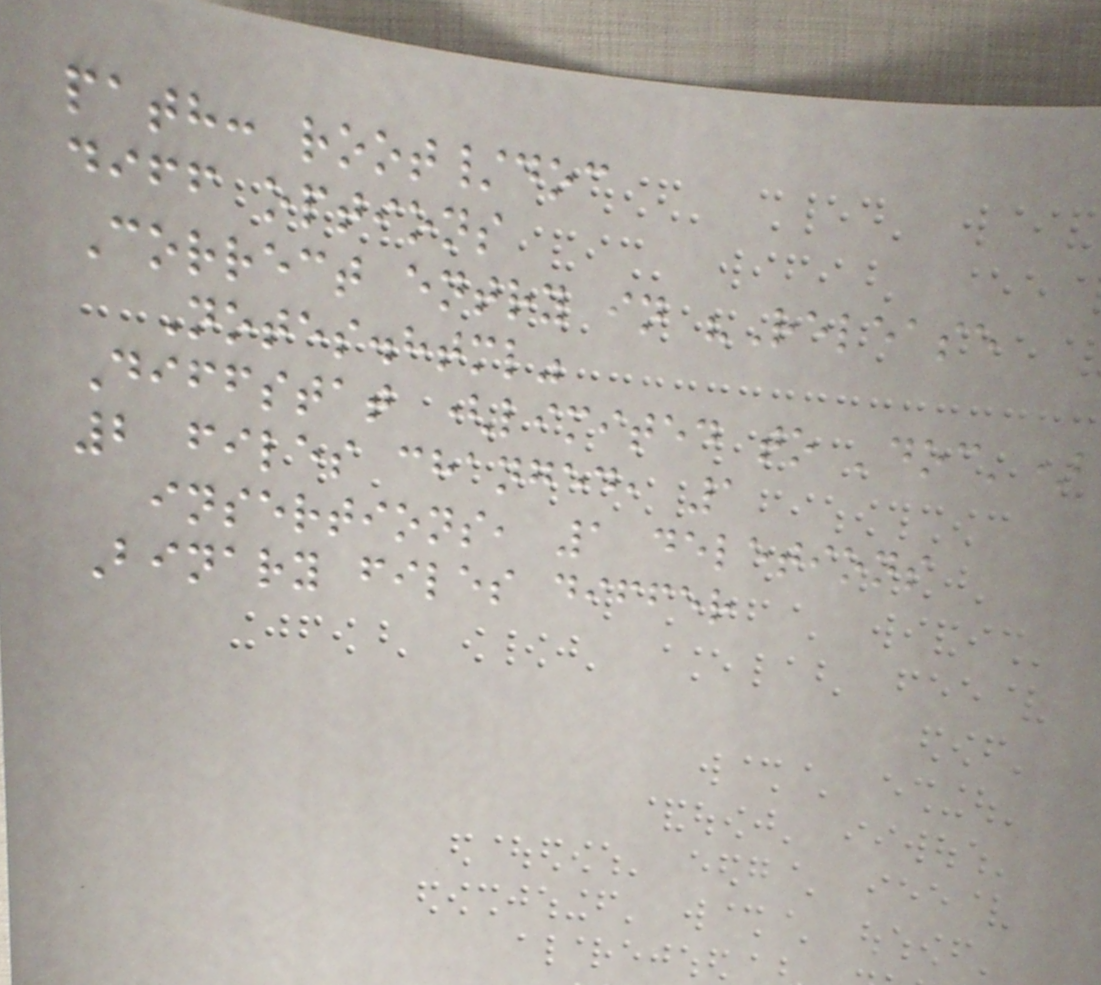path: root/doc
diff options
Correct entry in "Release
Notes.html"
Diffstat (limited to 'doc')
2 files changed, 1
insertions, 1 deletions
Binary files differ
